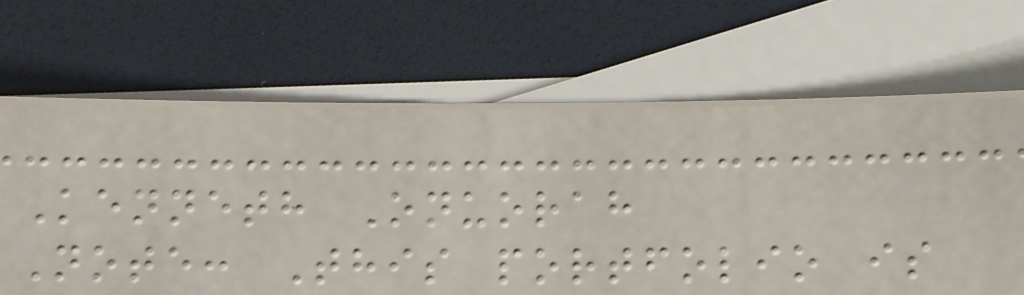Kenneth Onuorah
Note: This portfolio is
